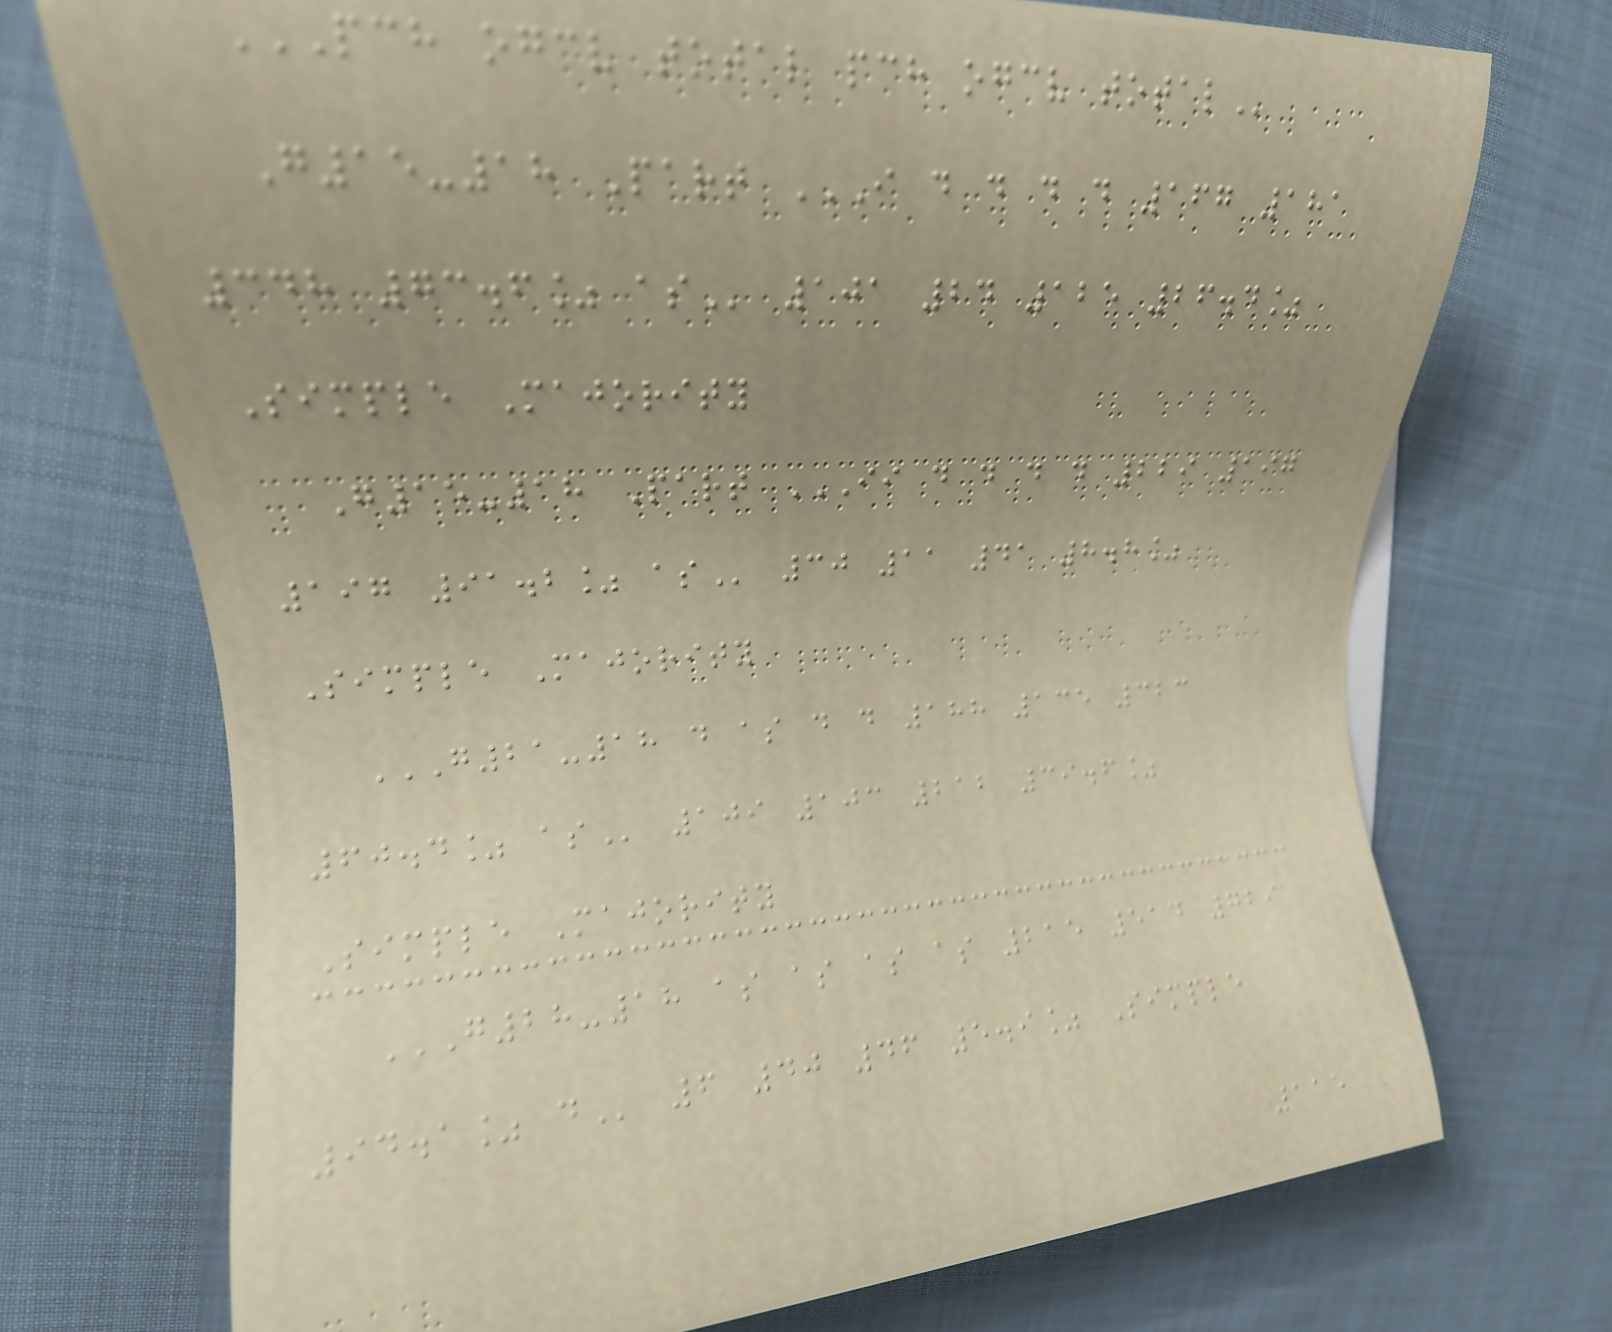PCH OGCV TOTAL PCH OGCV TOTAL
G15-18 Part I D D D D 167 181
348 73.6% AS 101 24 125 26.4%
Simple Majority
G15-18 Part II D D D D 229 197
197 91.2% AS 30 11 41 8.8%
Simple Majority
G21-18 D AS D D 188 135 323
60.4% AS 109 103 212 39.6%
Simple Majority
G28-18 AS AS AS AS 215 514 729
94.1% D 6 40 46 5.9% Simple
115
